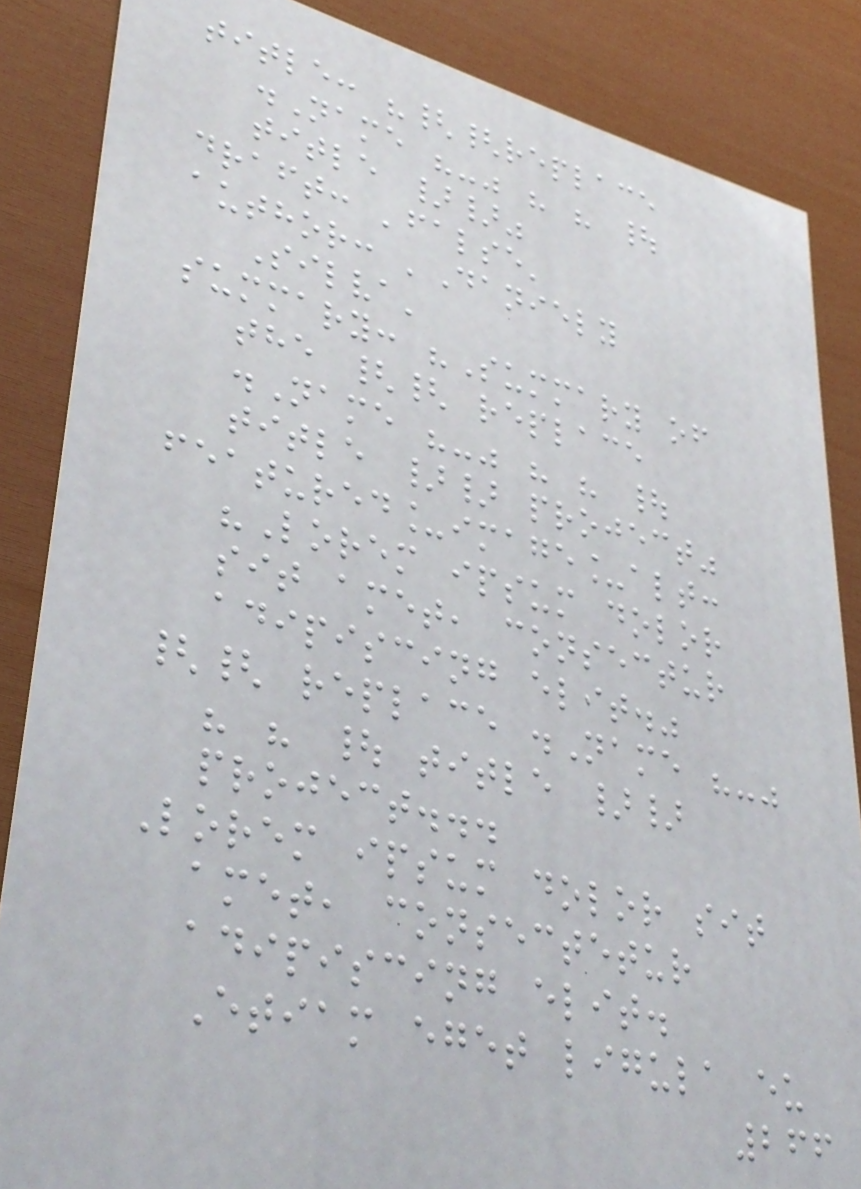title: "{{replace
.Name "-" " " |
title }}"
draft: 'false'
author: 'Daniely
Silva'
summary: "Summary of
the {{ replace
.Name "-" " " |
title }} project"
featured_image_alt:
"Lorem ipsum dolor
sit amet, consectur
adipiscing elit."
{{ replace .Name "-"
" " | title }}
project...
Lorem ipsum dolor sit
amet, consectetur
adipiscing elit.
Etiam eget ligula eu
266
